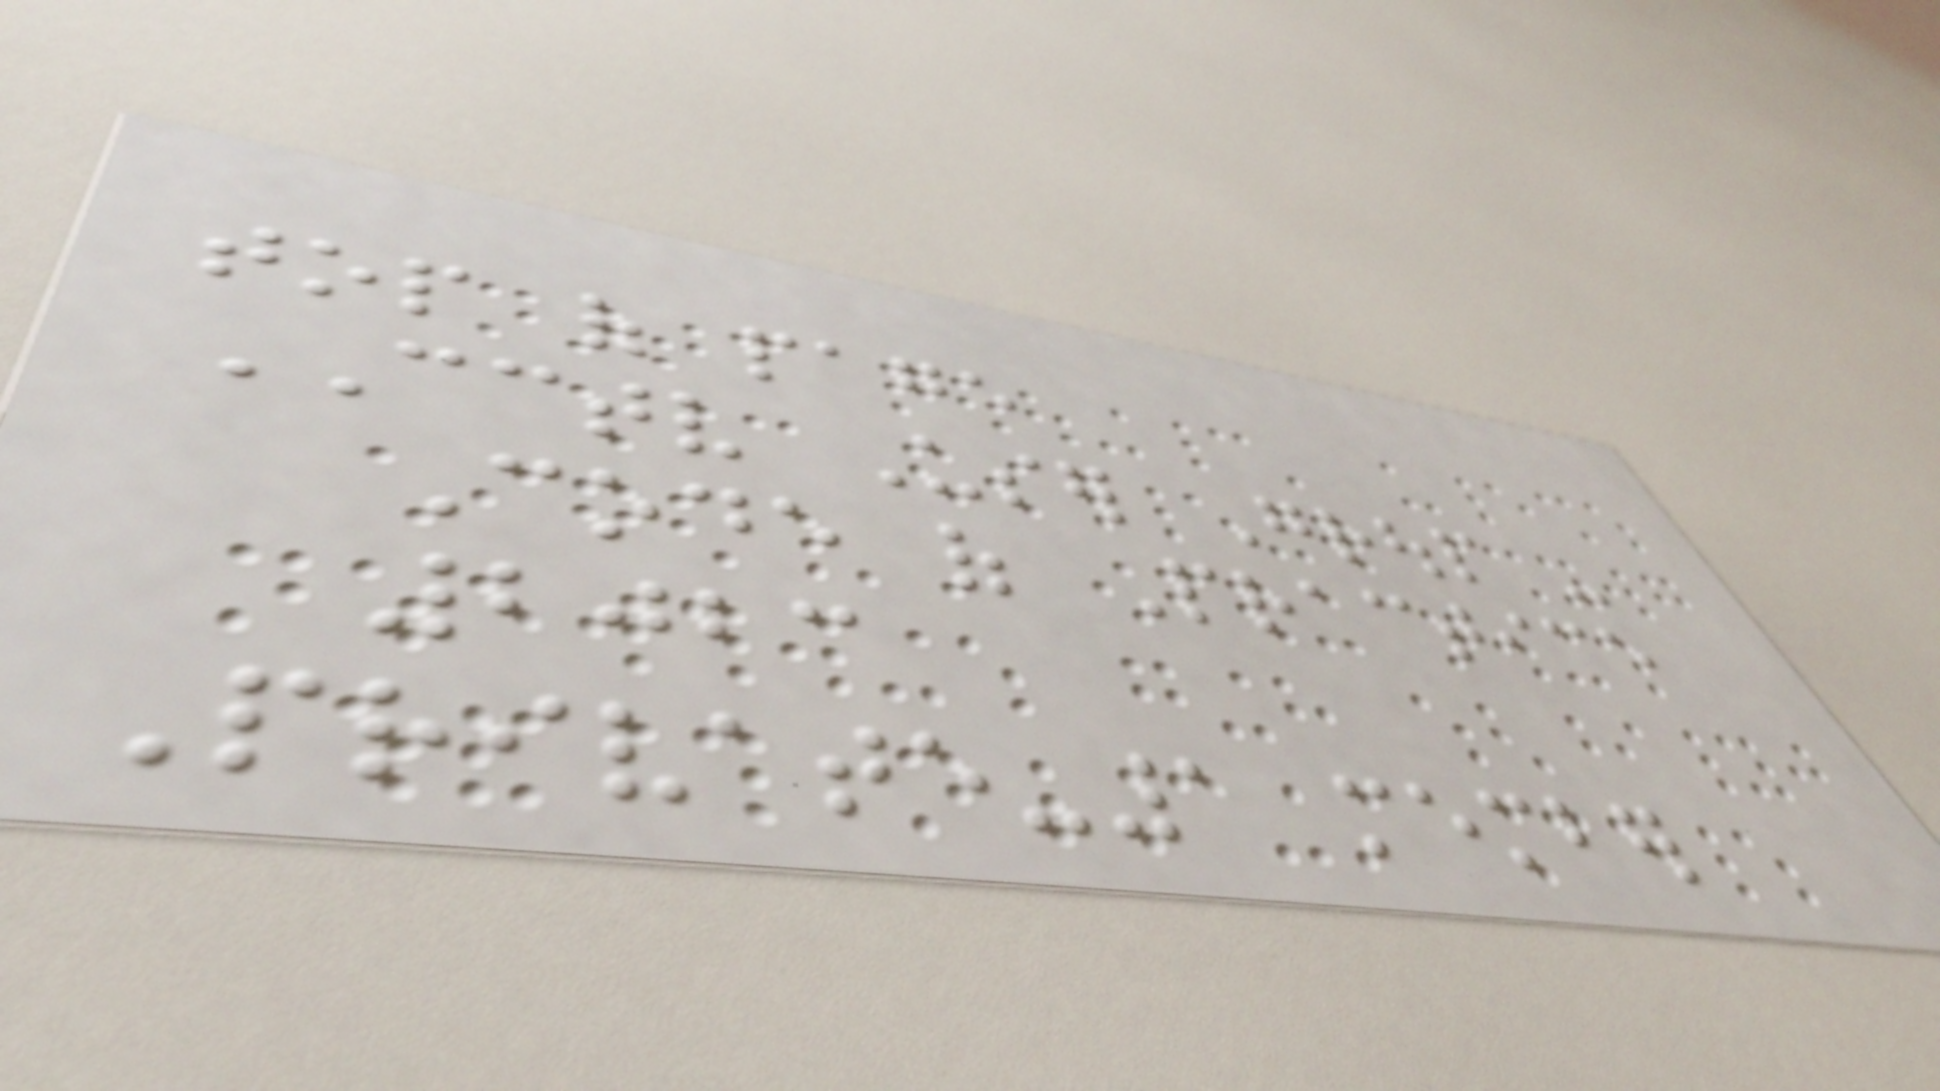top of page
CCTV User Group -
Code of Practice
2023
Private-1 member
